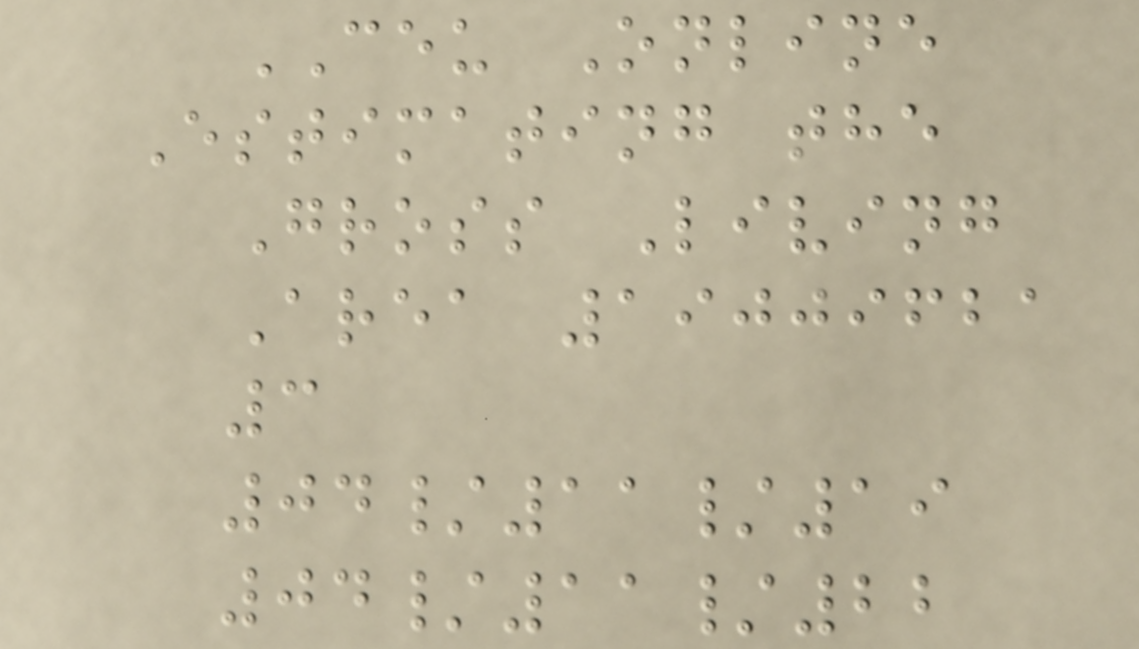CEU Online
Estimating the
Gross Living
Area 19009621
3
04/11/19
04/11/22
